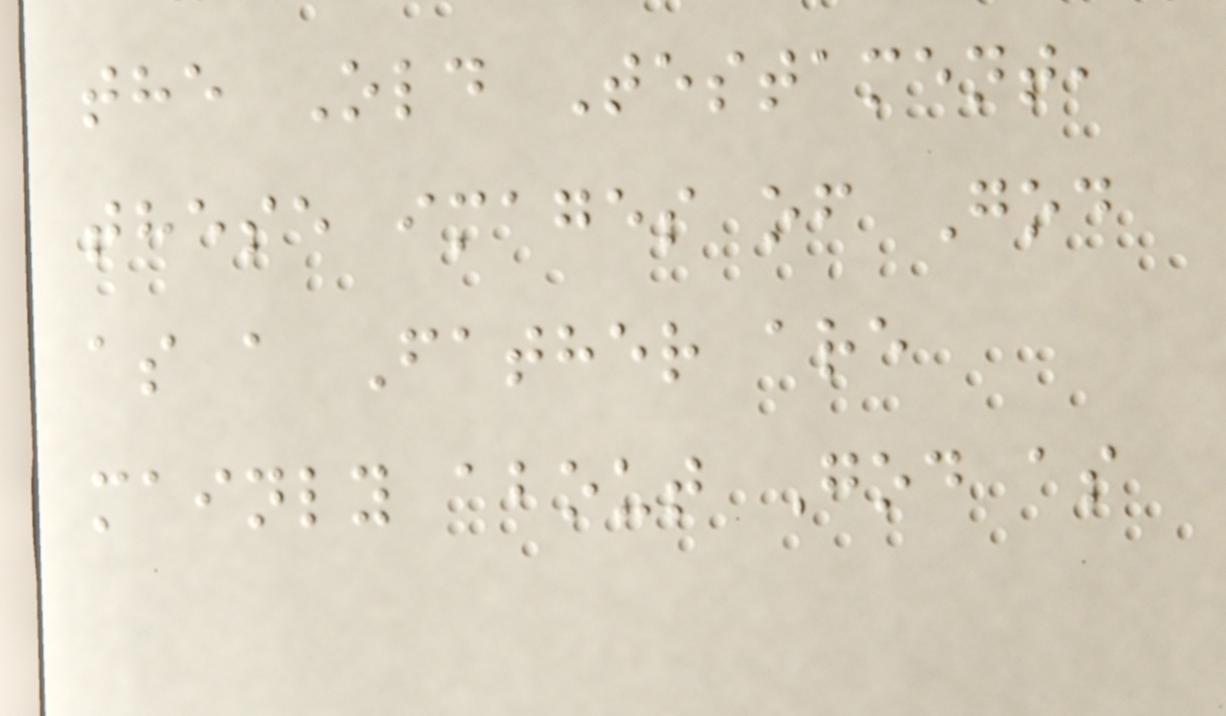the Old Testament,
these images of God
as a Father are
mainly about God as
